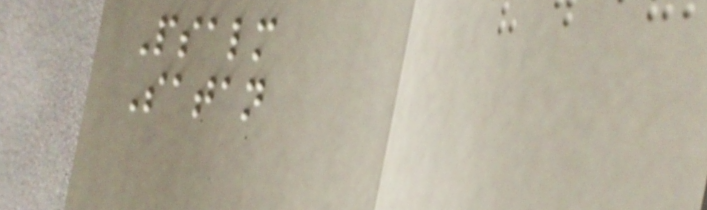Psalm
Satan
